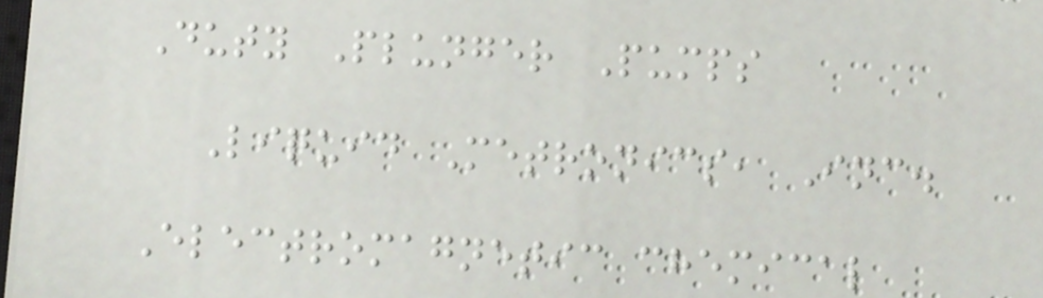Duty Plunger Pumps
Liquid Metronics, Inc.
Electromagnetic chemical
